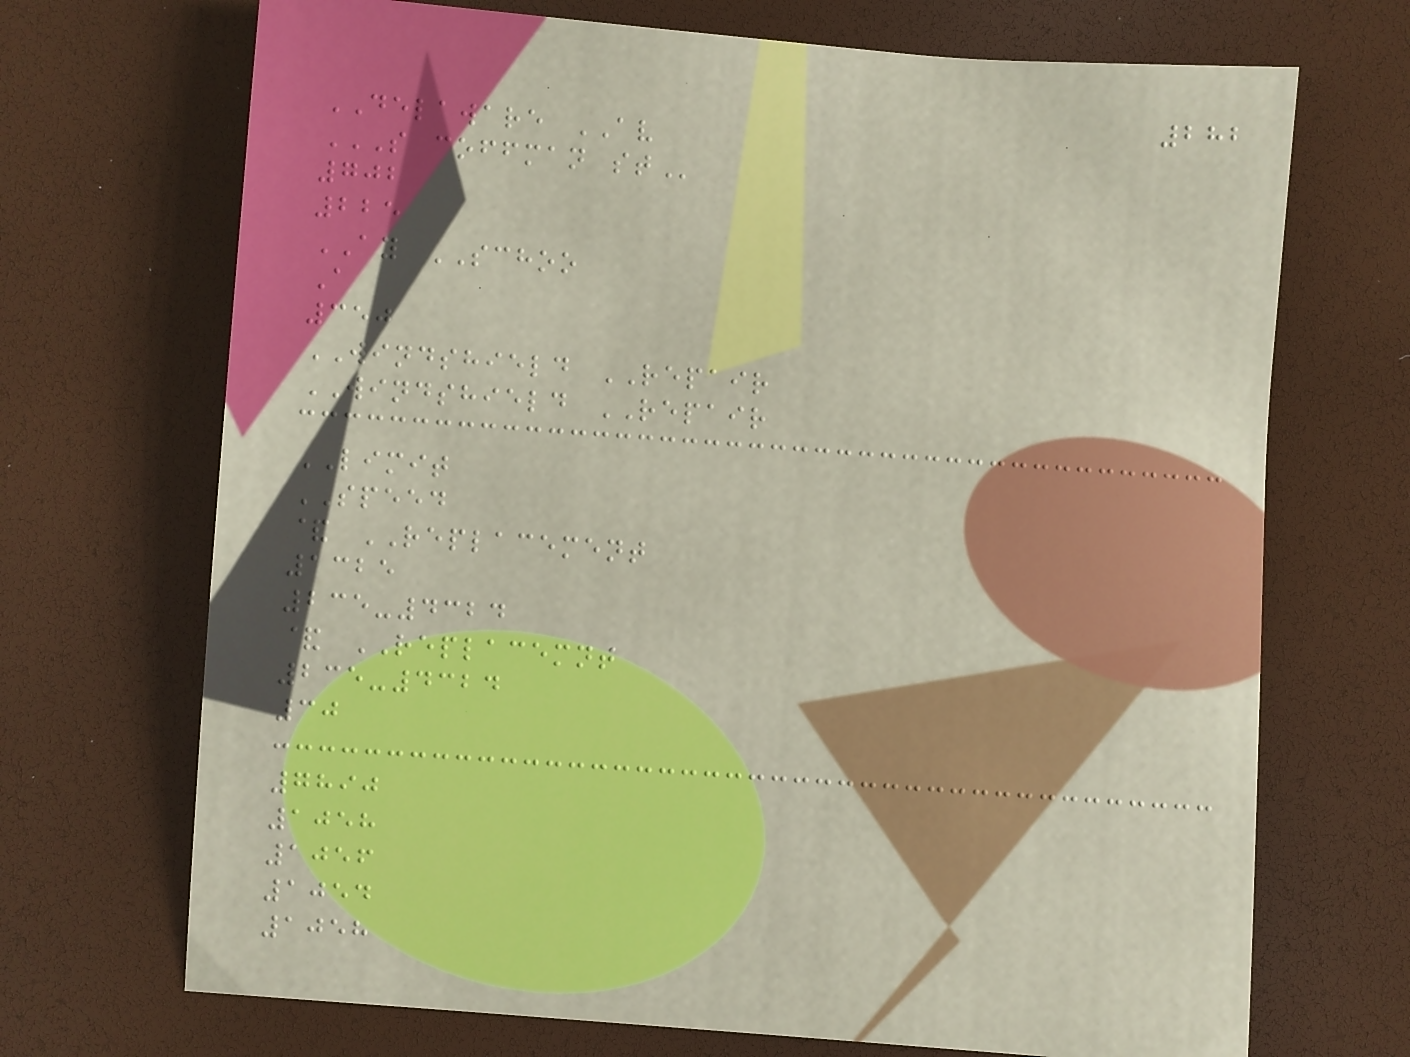282
DELAWARE AV
S COFFMAN ST
702
225
AY SCHOO
A
350
WINDSHIELD REPAIR
WINDSHIELD REPAIR
LIMIT
SPEED
& REPLACEMENT
1325
235-4324
& REPLACEMNT
235-4324
30
7890
1058
1056
1054
1058
